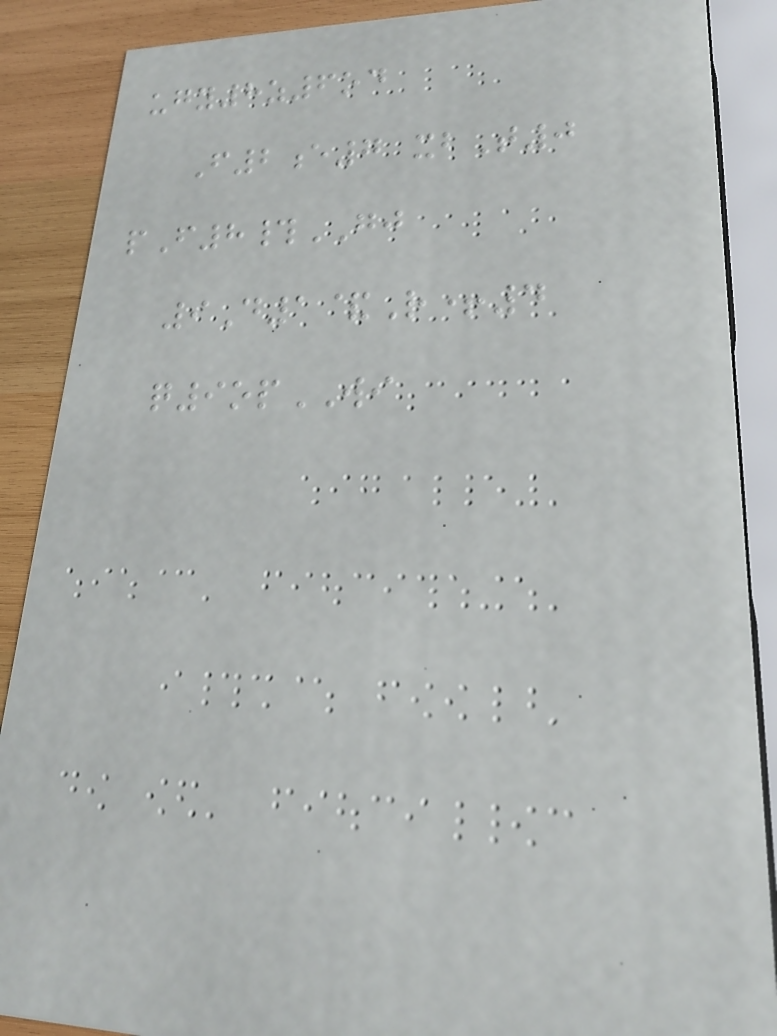ugy8z6od
F2e7 xbT0
pF8#GJ
9D1&R+4
q9opWI
